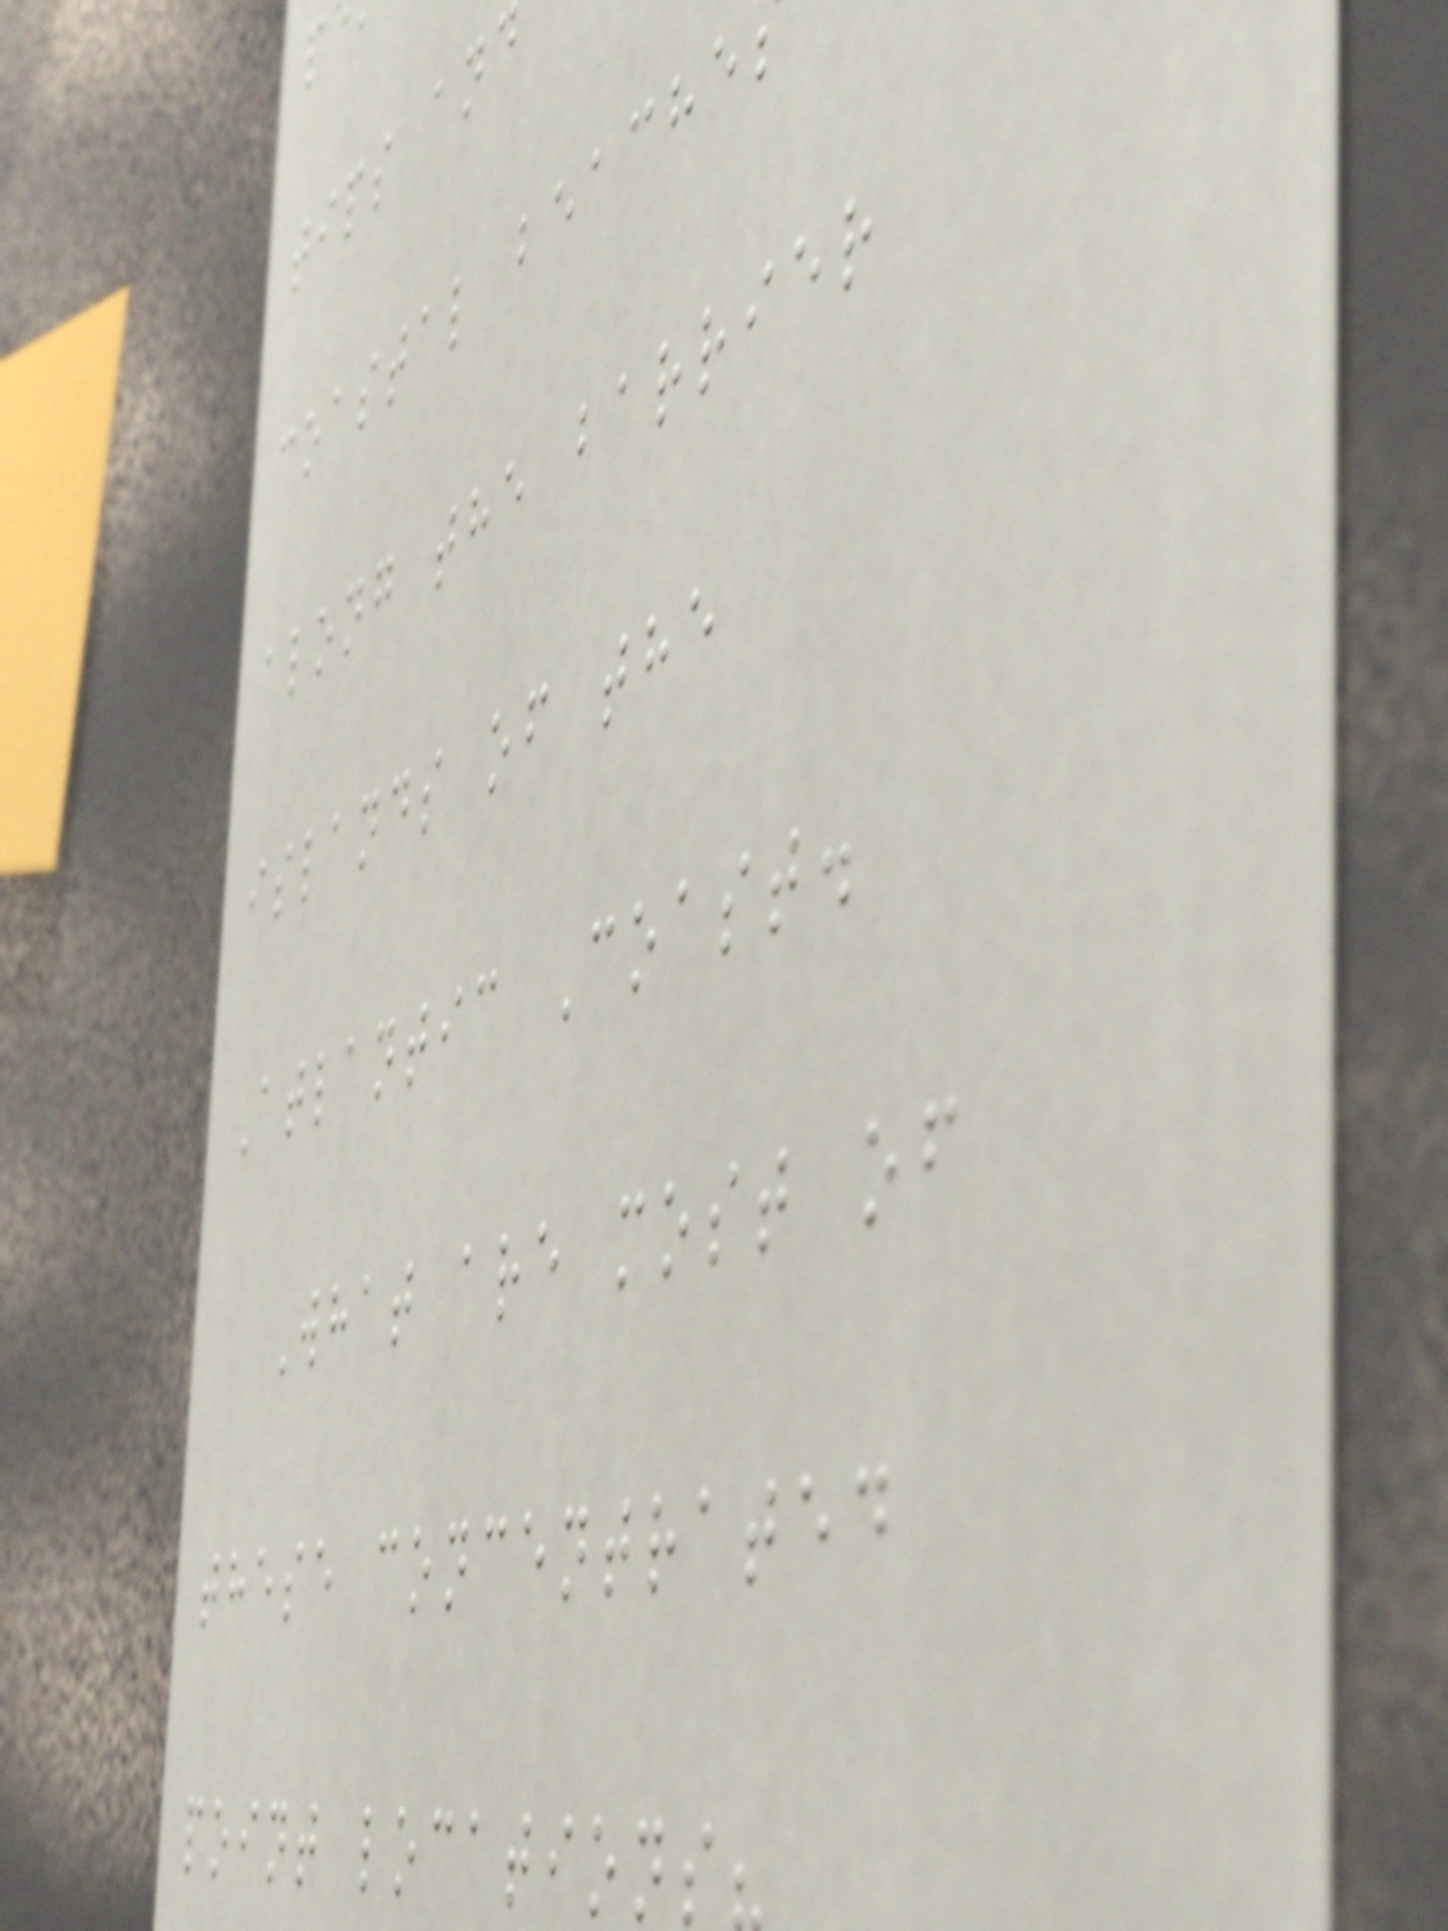tips and
coastal beache
along the barrier
islands of the
Atlantic Coast.
What are most of
these concentrated
point locations?
